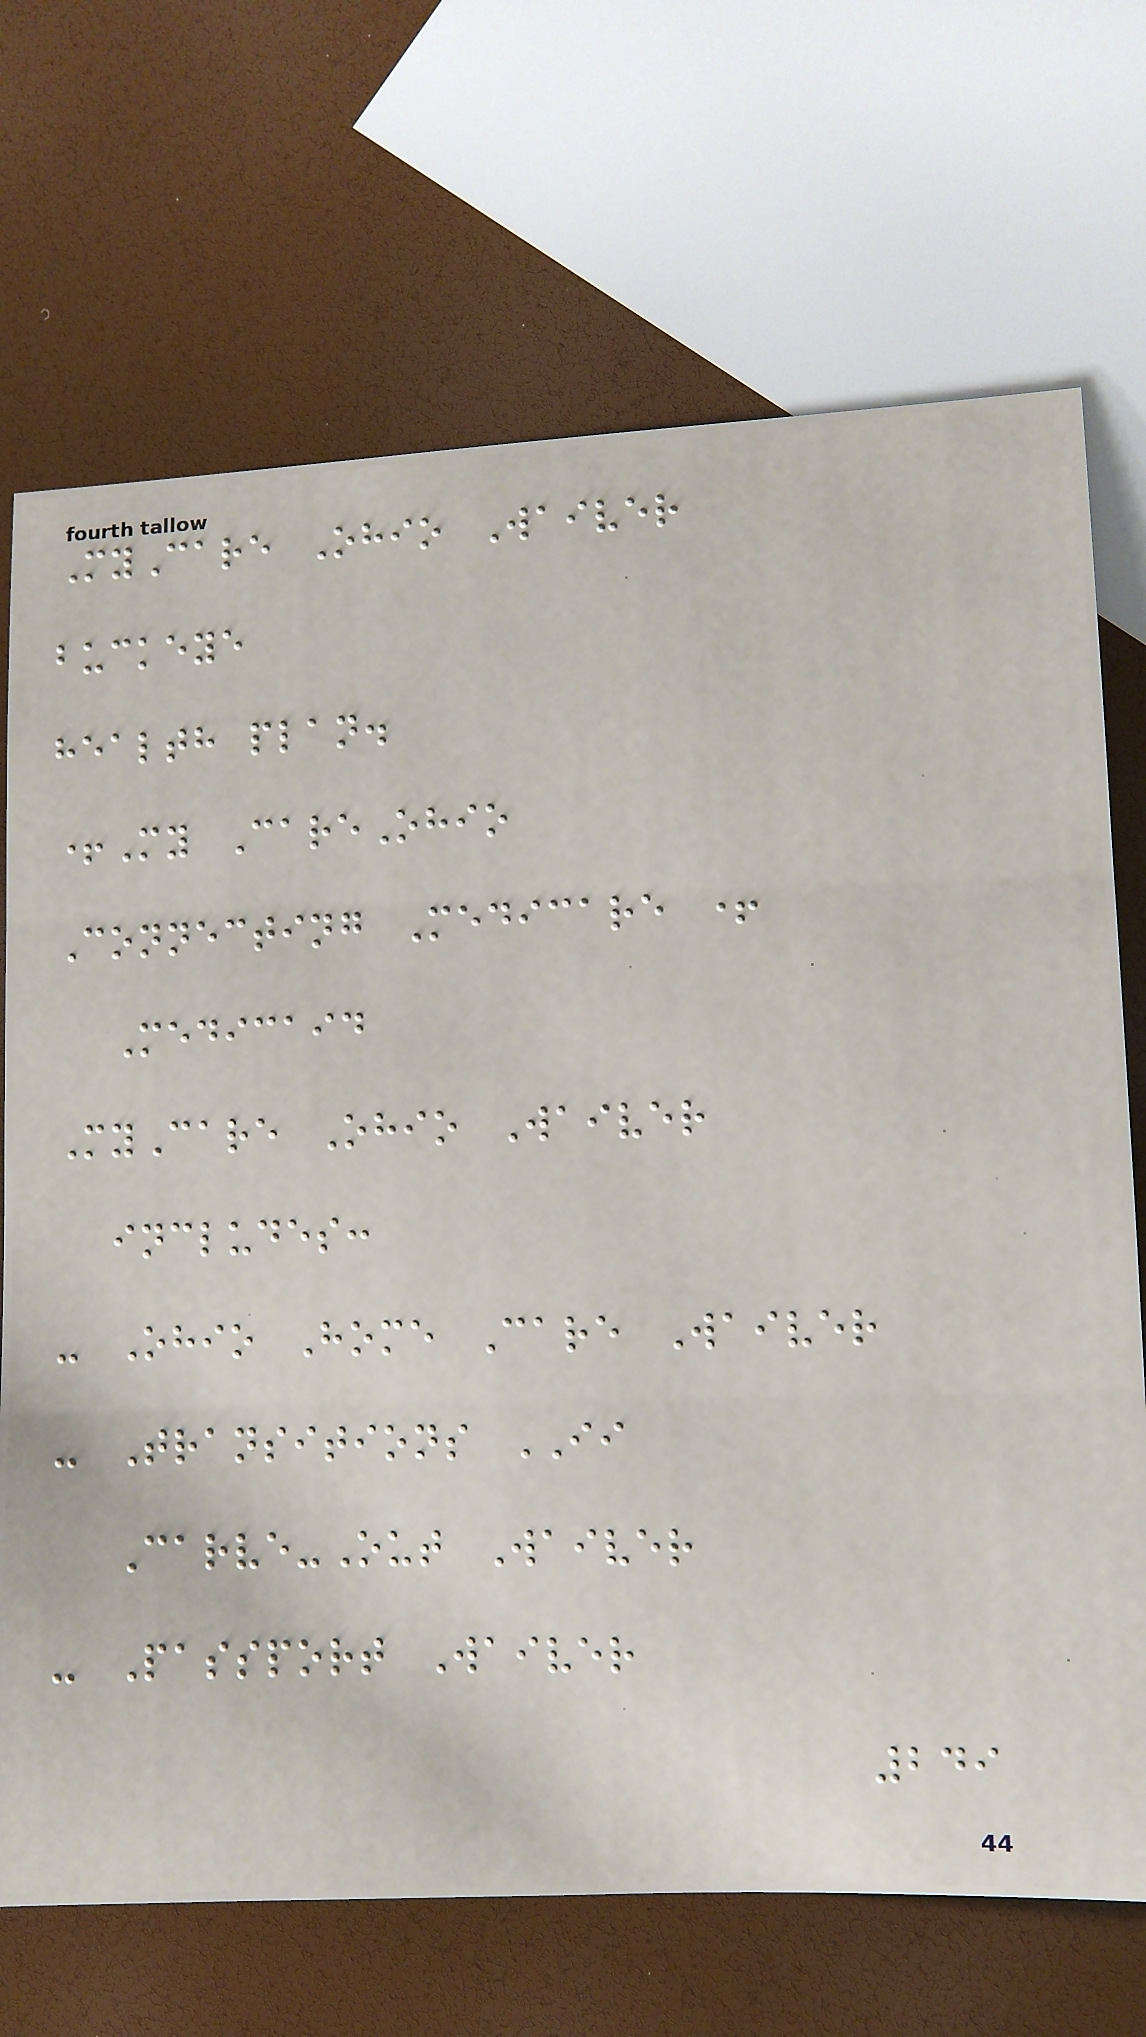MyCare Ohio Waiver
buckeye
health plan.
+My CareOhio
Connecting Medicare +
Medicaid
MyCare Ohio Waiver
includes:
- Ohio Home Care Waiver
- Transitions II
Carve-Out Waiver
- Passport Waiver
249
